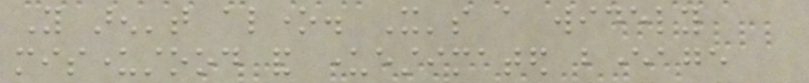You aren't alone. It's a widely
misunderstood and underestimated beverage
